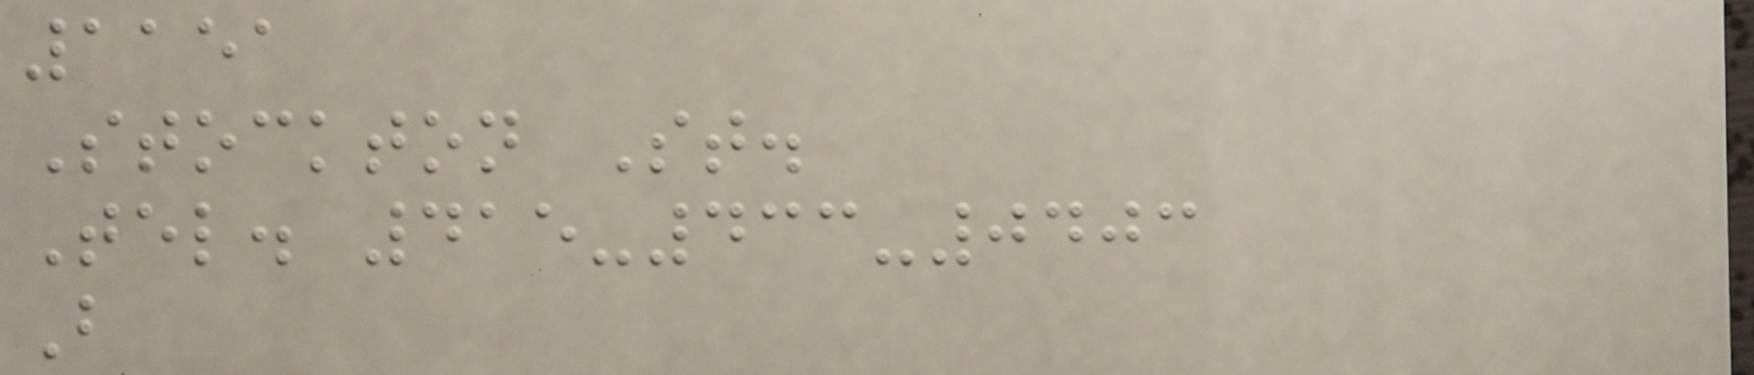1151
Stockton St.
Tel. 415-433-0403
B
